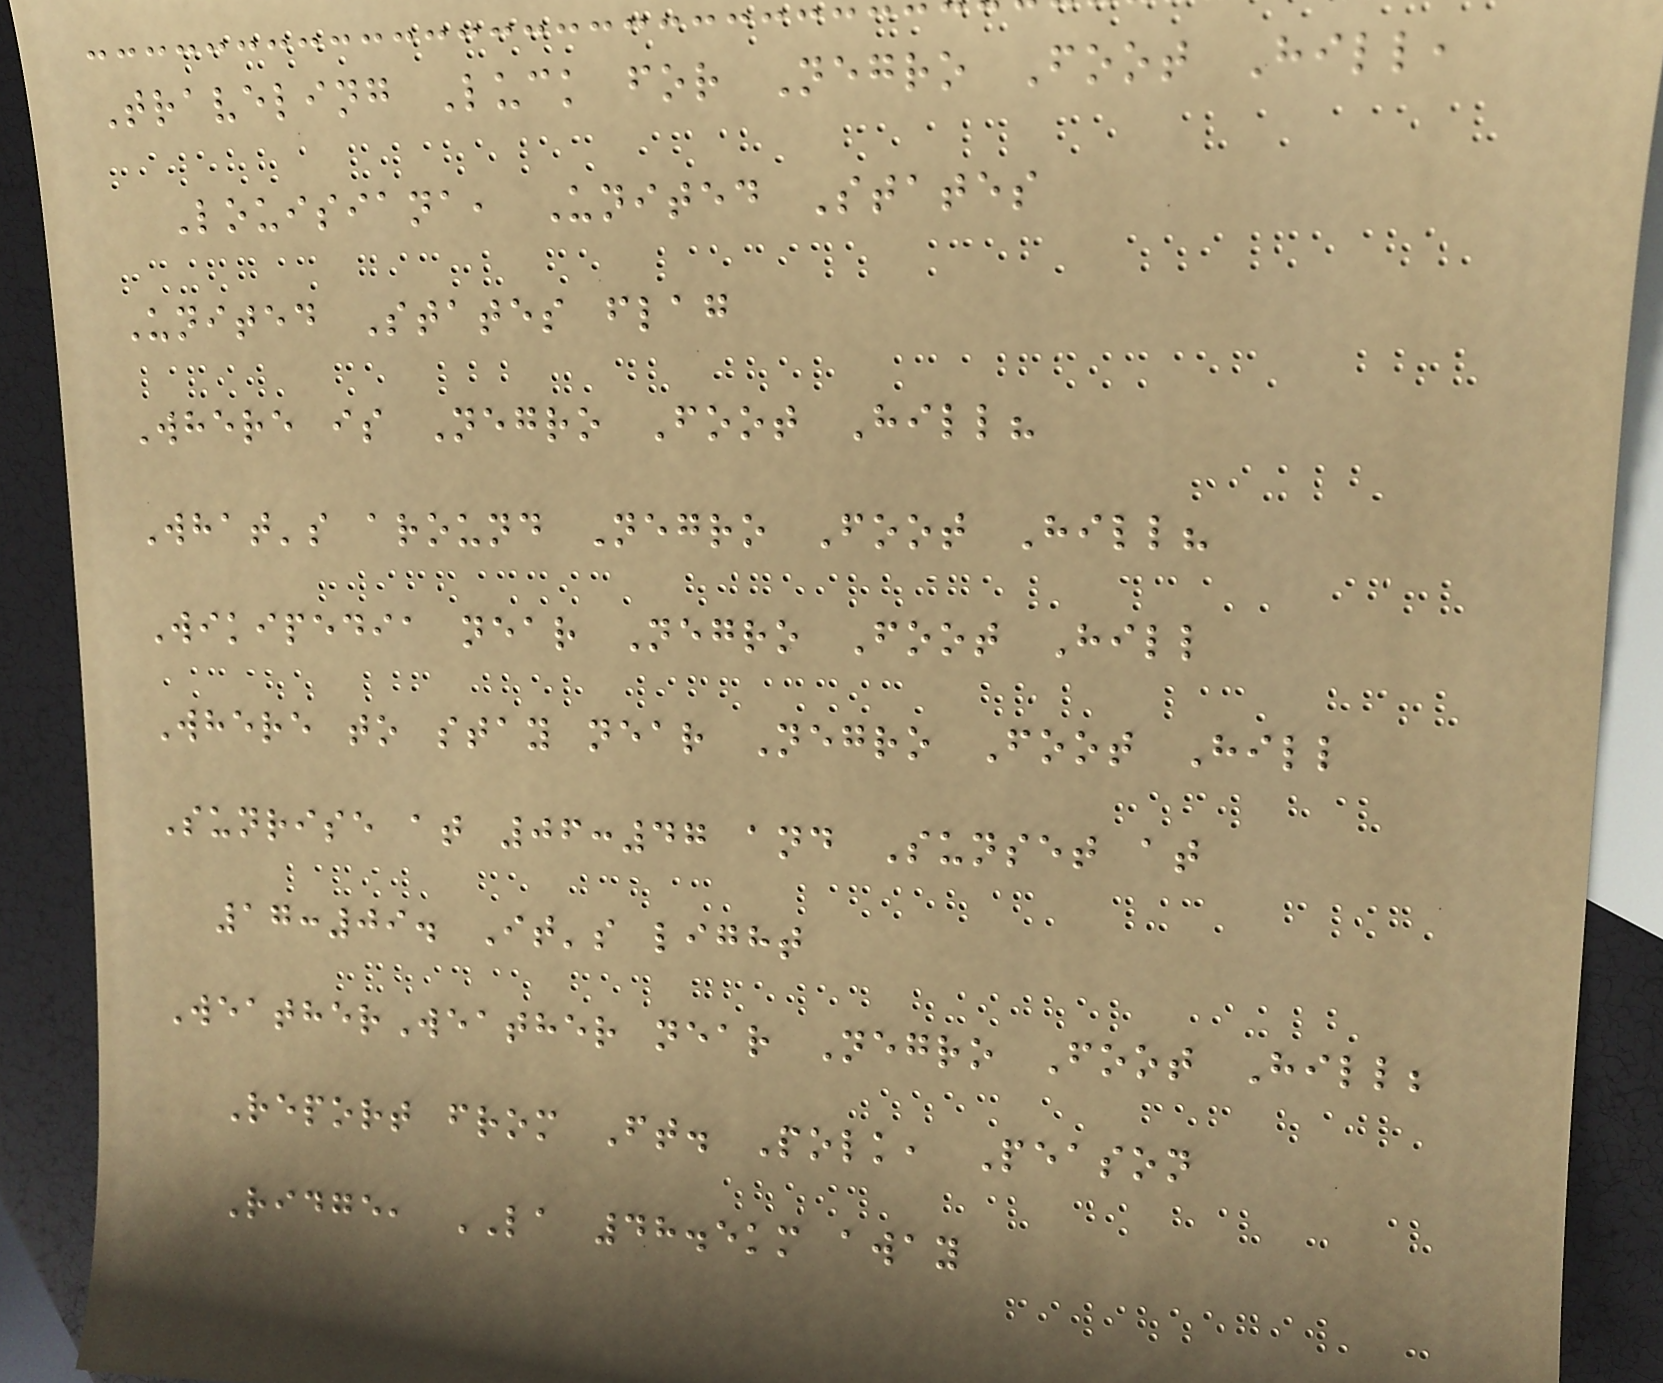Traveling Luck for Negro Foot Hill,
Louisiana, United States
United States flag
Where is Negro Foot Hill?
What's around Negro Foot Hill?
Wikipedia near Negro Foot Hill
Where to stay near Negro Foot Hill
Sunrise at 06:47 and Sunset at
17:09. It's light
WeatherWeather near Negro Foot Hill;
Report from Ft. Polk, Peason
Ridge, LA 48.5km away
